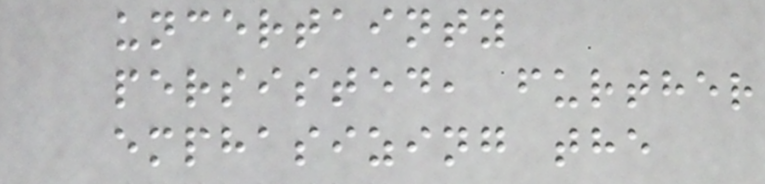uncertainty
persisted, further
emphasizing the
